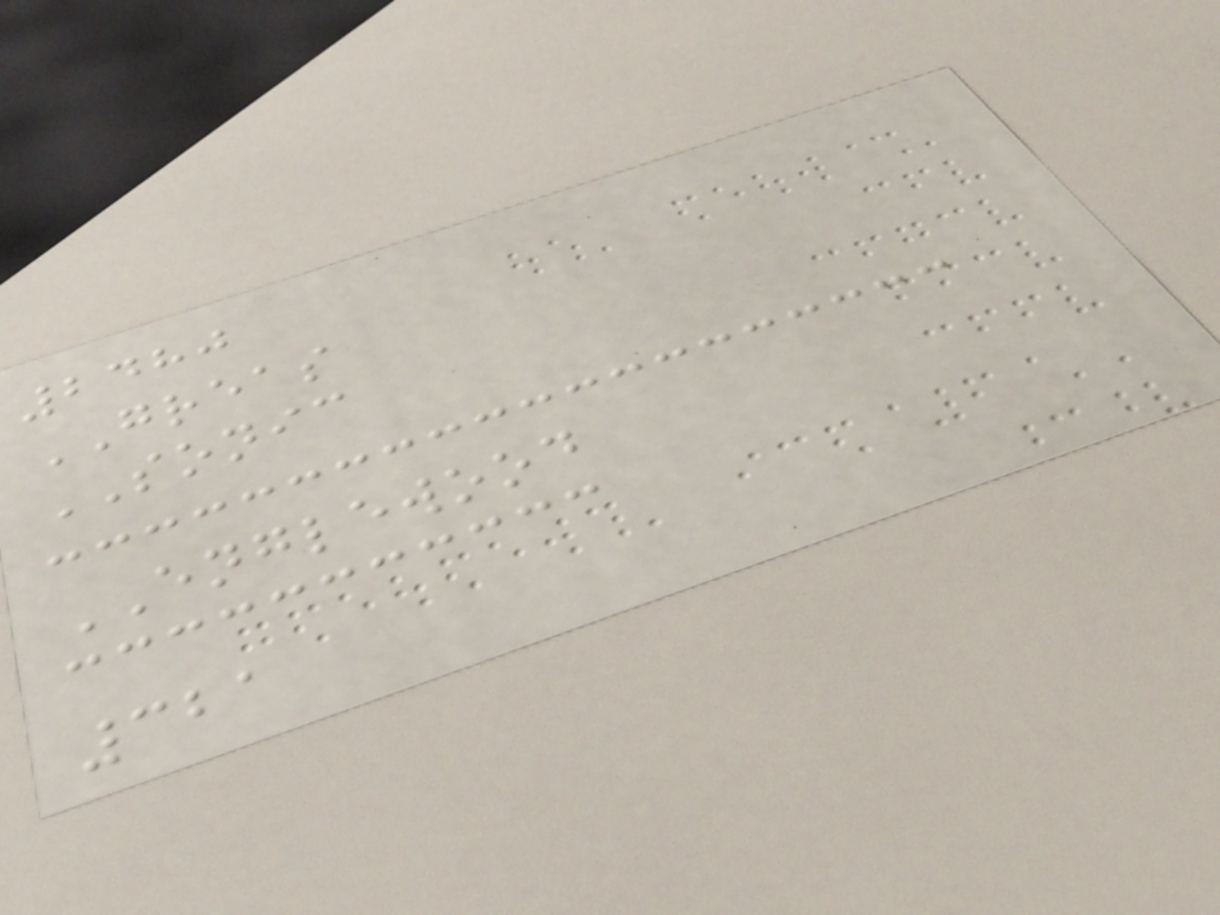2480
GREAS
SONIC
ENGLEWOOD
321
